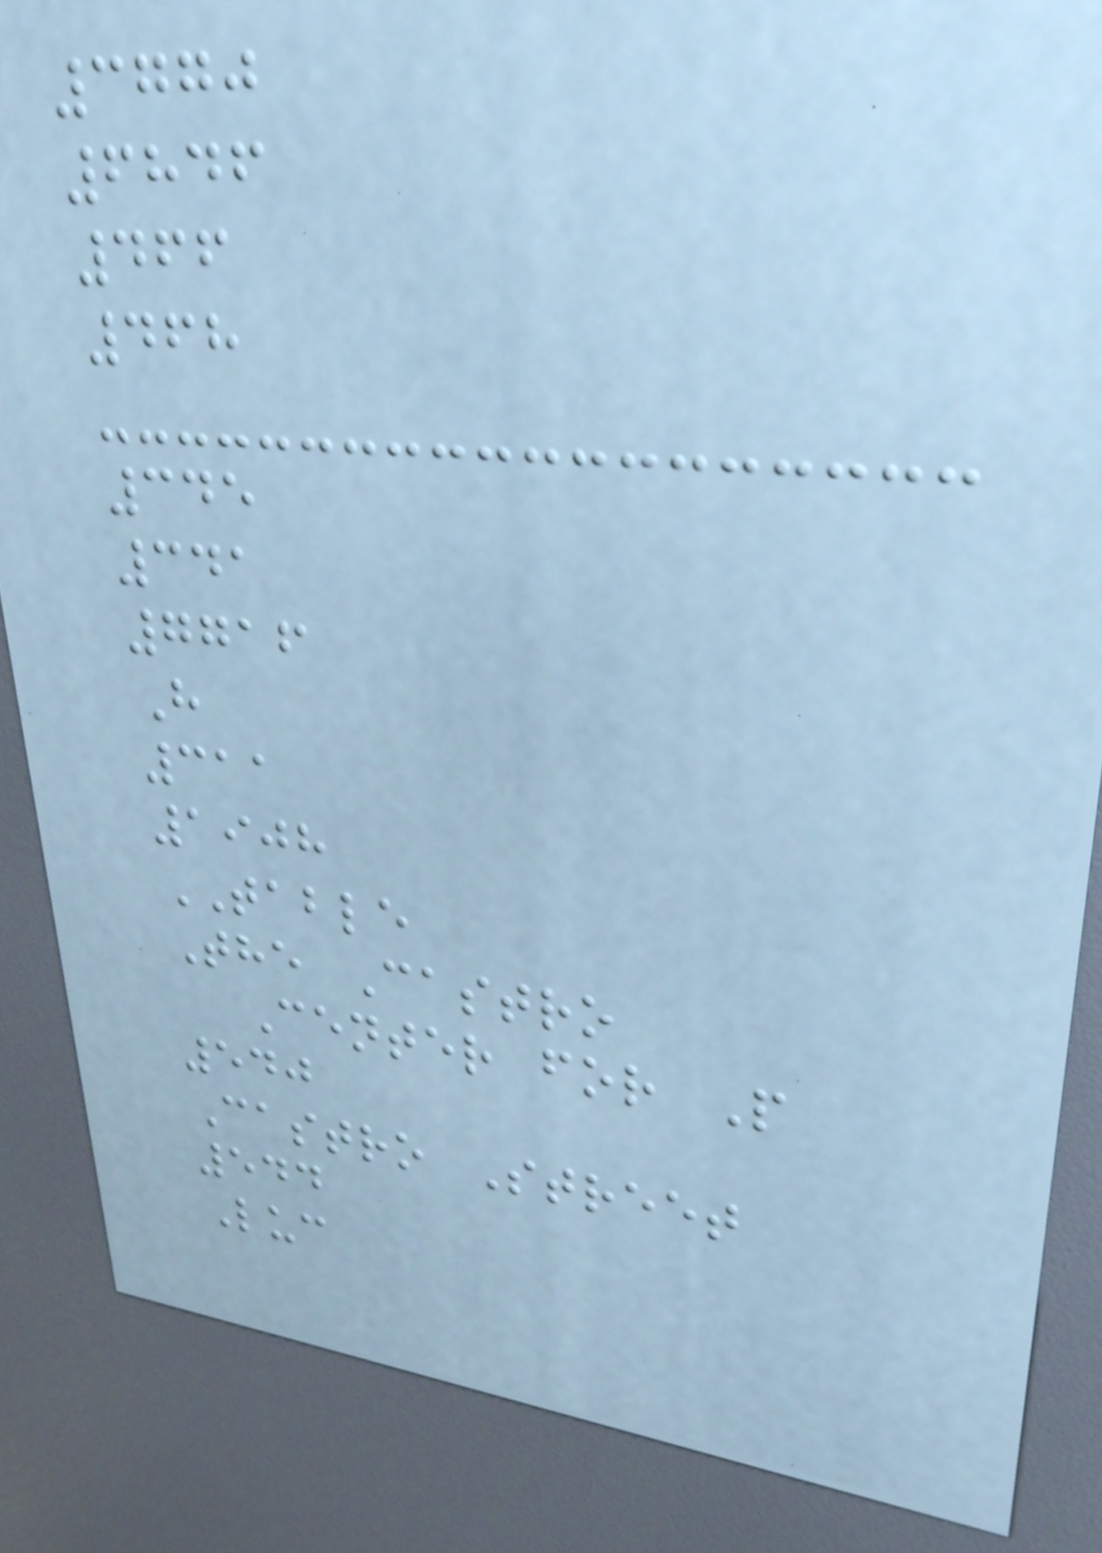3770
6846
466
468
345
341
7716
H
311
1908
TABLE
The Castro
Center for P
540
Castro Street
544
Luc
